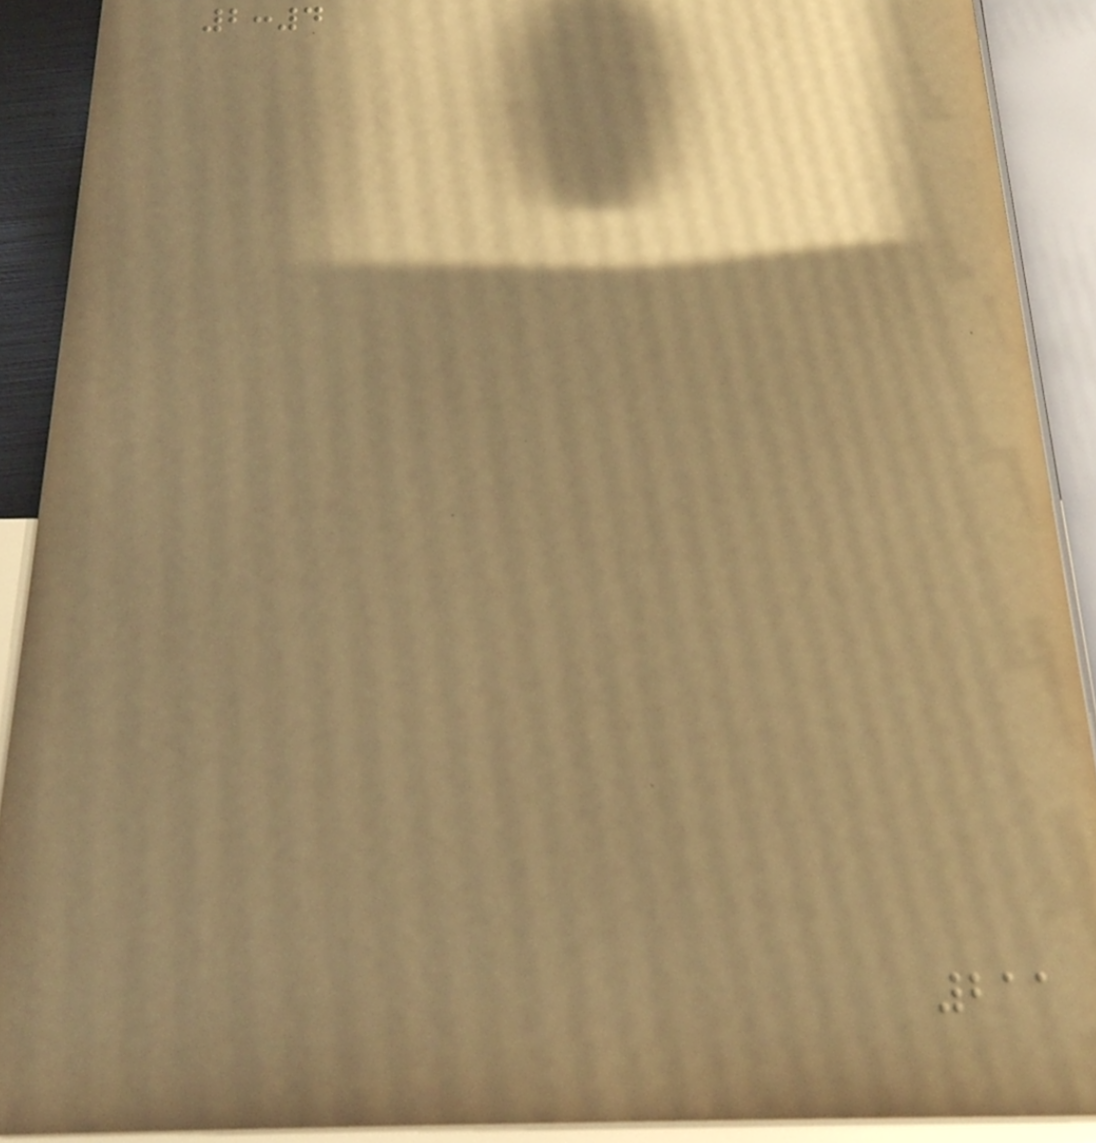2:4
211
